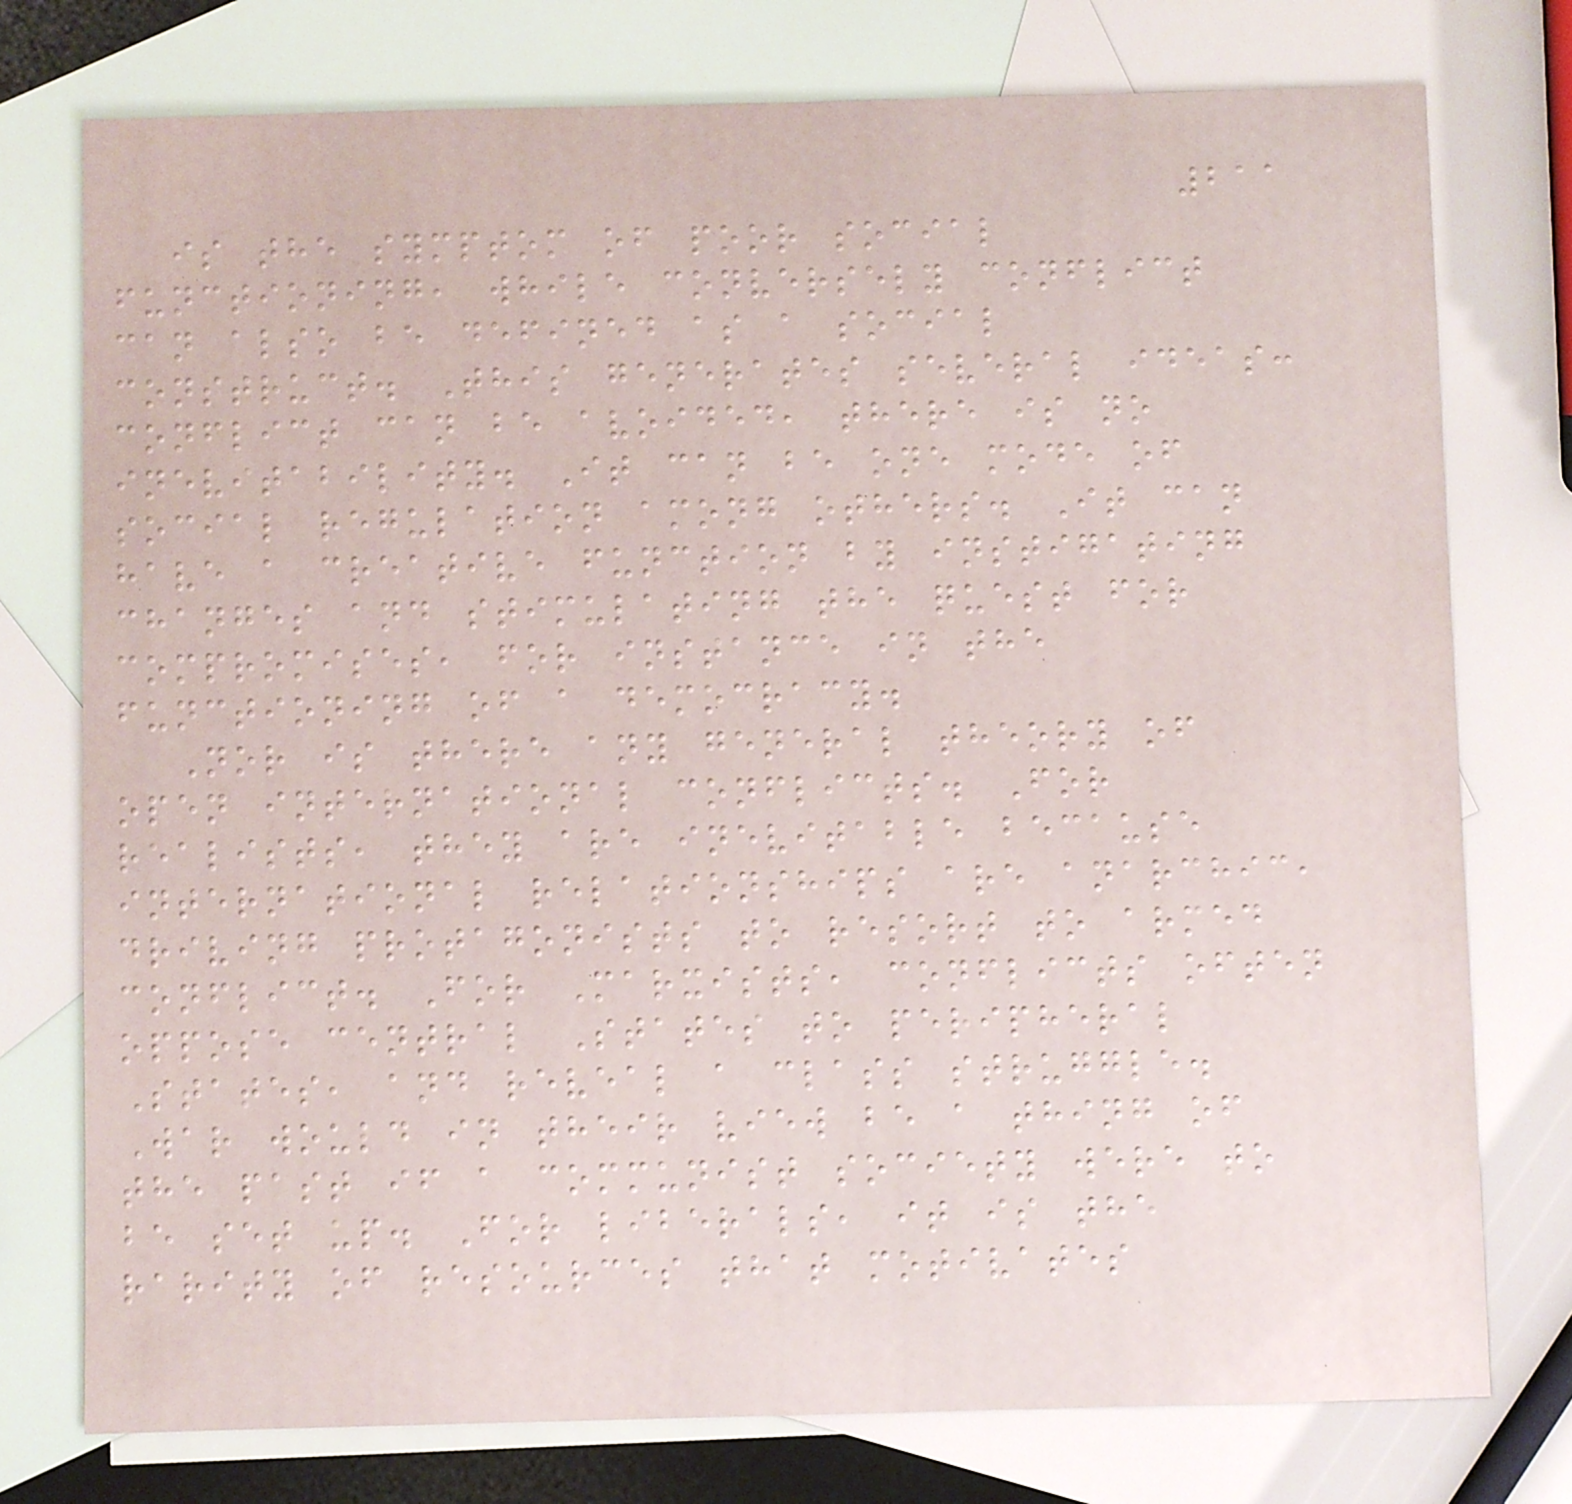211
is the symptom of poor social
functioning, while conversely conflict
can also be defined as a social
construct. This generates several ideas:
conflict can be avoided, there is no
inevitability. It can be one mode of
social regulation among others. It can
have a creative function by instigating
changes and stimulating the quest for
compromises, for instance in the
functioning of a democracy.
Nor is there any general theory of
open international conflicts. For
realists, they are inevitable because
international relationships are anarchic,
driving protagonists to resort to armed
conflict. For Marxists, conflicts often
oppose central States to peripheral
States, and reveal a class struggle.
War would in their view be a thing of
the past if a communist society were to
be set up. For liberals, it is the
rarity of resources that motivates
